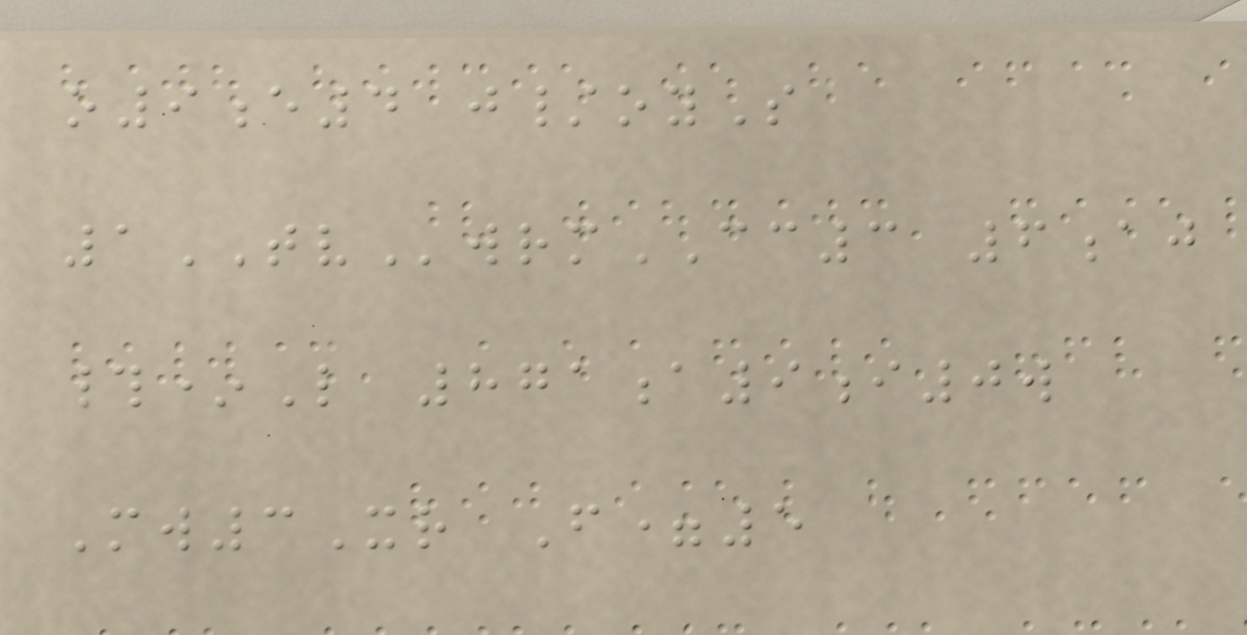o9e4 j/oyS
1TVwrmCC3 6aj
#*L 871a9i0w
Mw3Xr F=5
